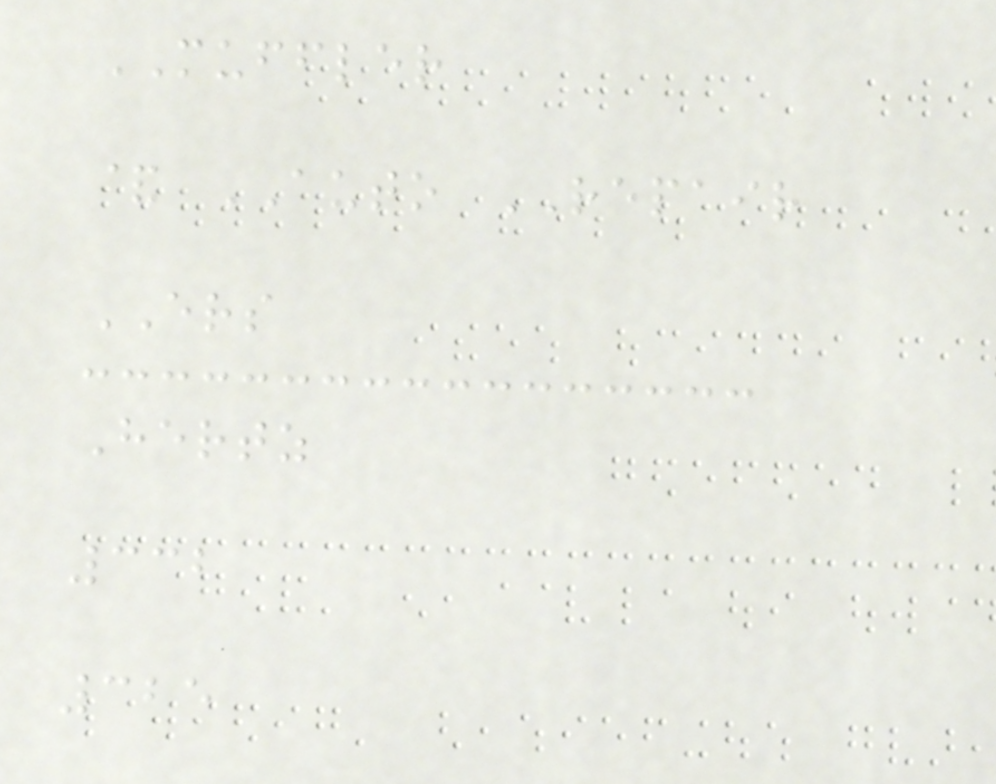MUFFLER
& AUTO REPAIR
ERS
Hertz
332
325
